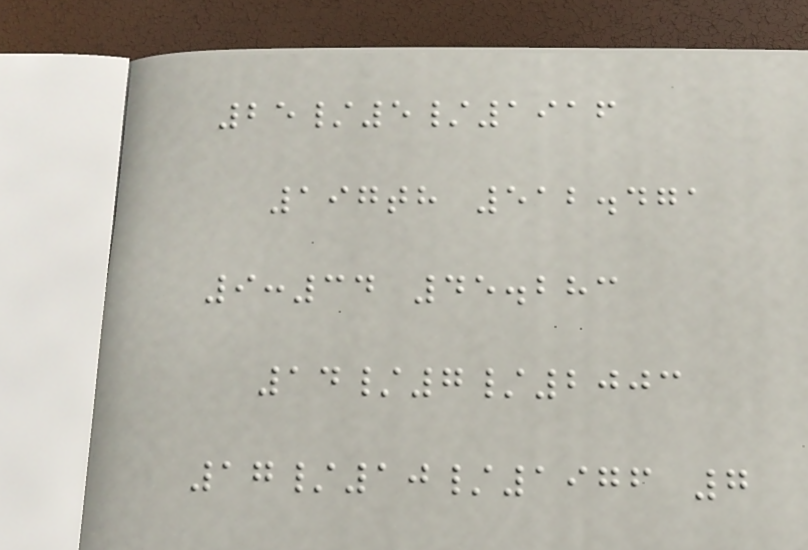25/5/1916
197th 512.471
9:34 45.283
14/7/2003
17/10/1976 7
